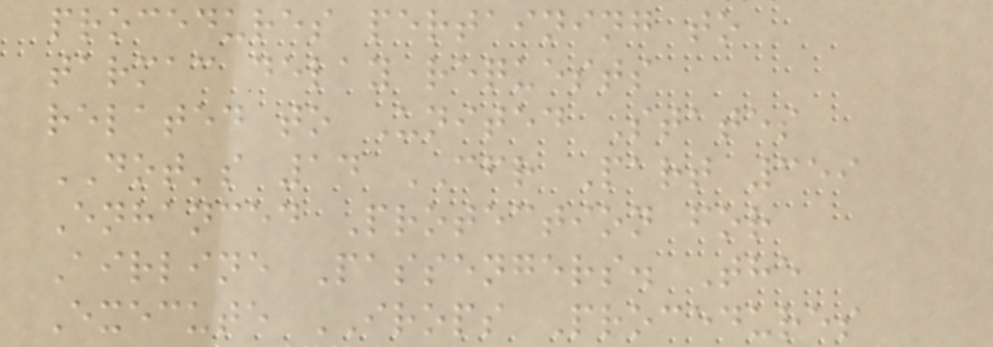procedures pertaining to
tarmac delay requests
related to United States
DOT's 14 CFR Part 359
Enhanced Protection for
Airline Passengers. The
Execute IROPS Procedures
